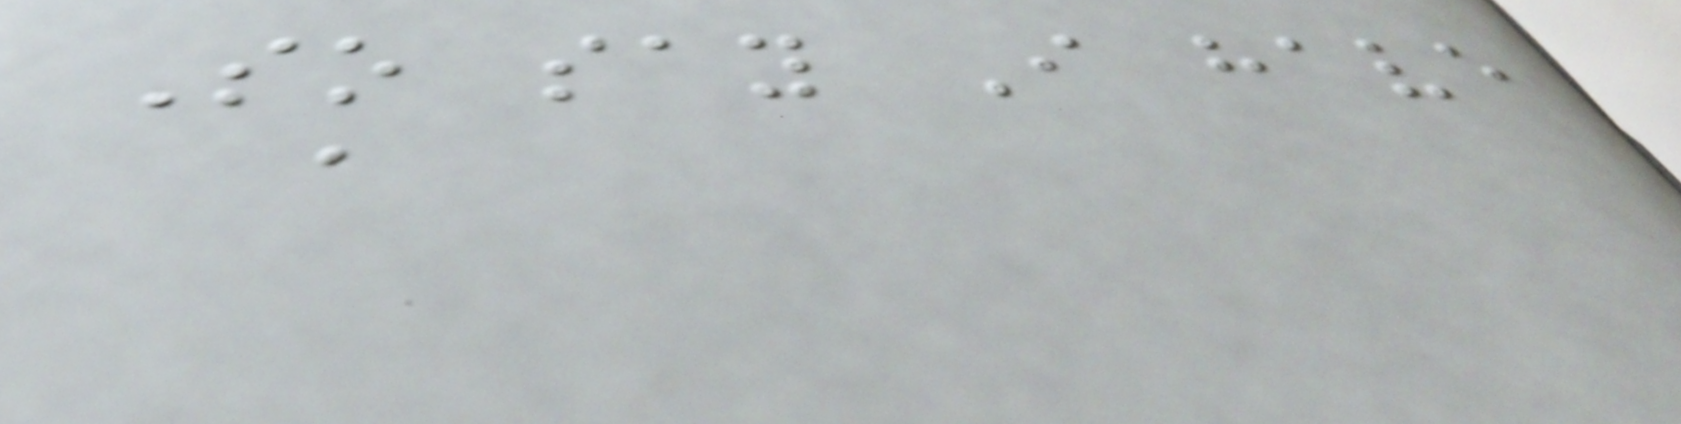So say I have
a
